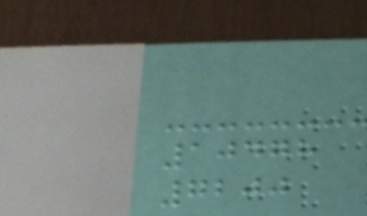10478
7200
